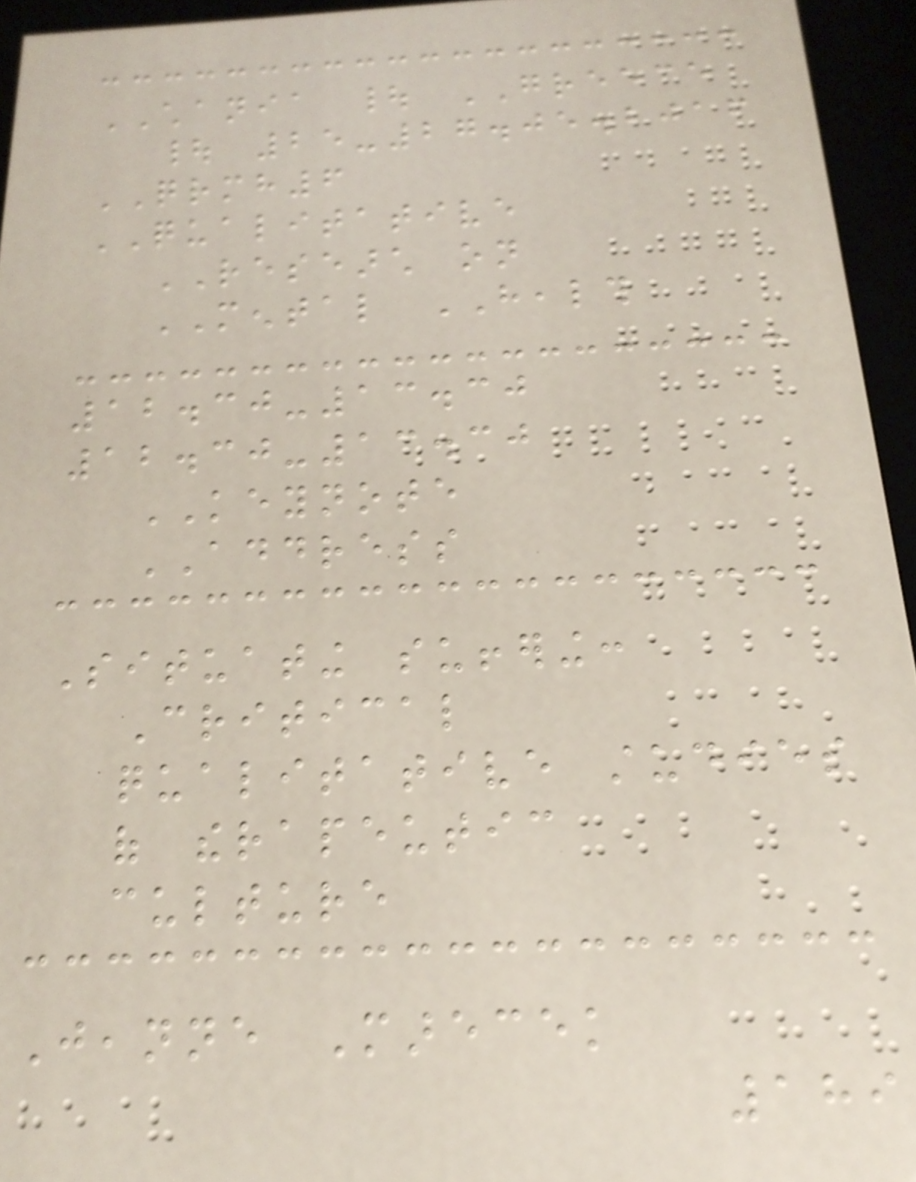CHANIA | GREECE
| 25-27.05.2016
QRMH6
QUALITATIVE
RESEARCH on
MENTAL HEALTH
12.30-13.30
12.30-13.30
KEYNOTE
ADDRESS
Situating suffering:
Critical
qualitative studies
of therapeutic
culture
Jeanne Marecek
189
